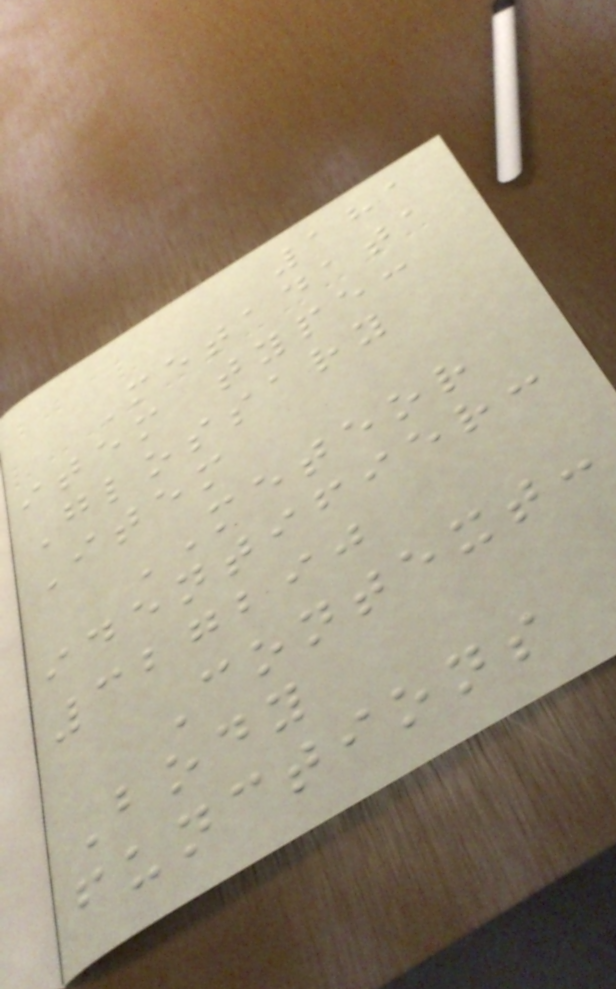181
Metadata
item type:
Glossary
Item
METEOR
identifier:
327290
Context:
Body
functions
